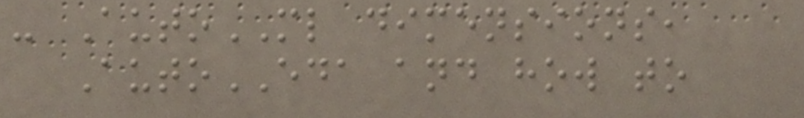- AutoML dimensions,
AutoEDA and how to
